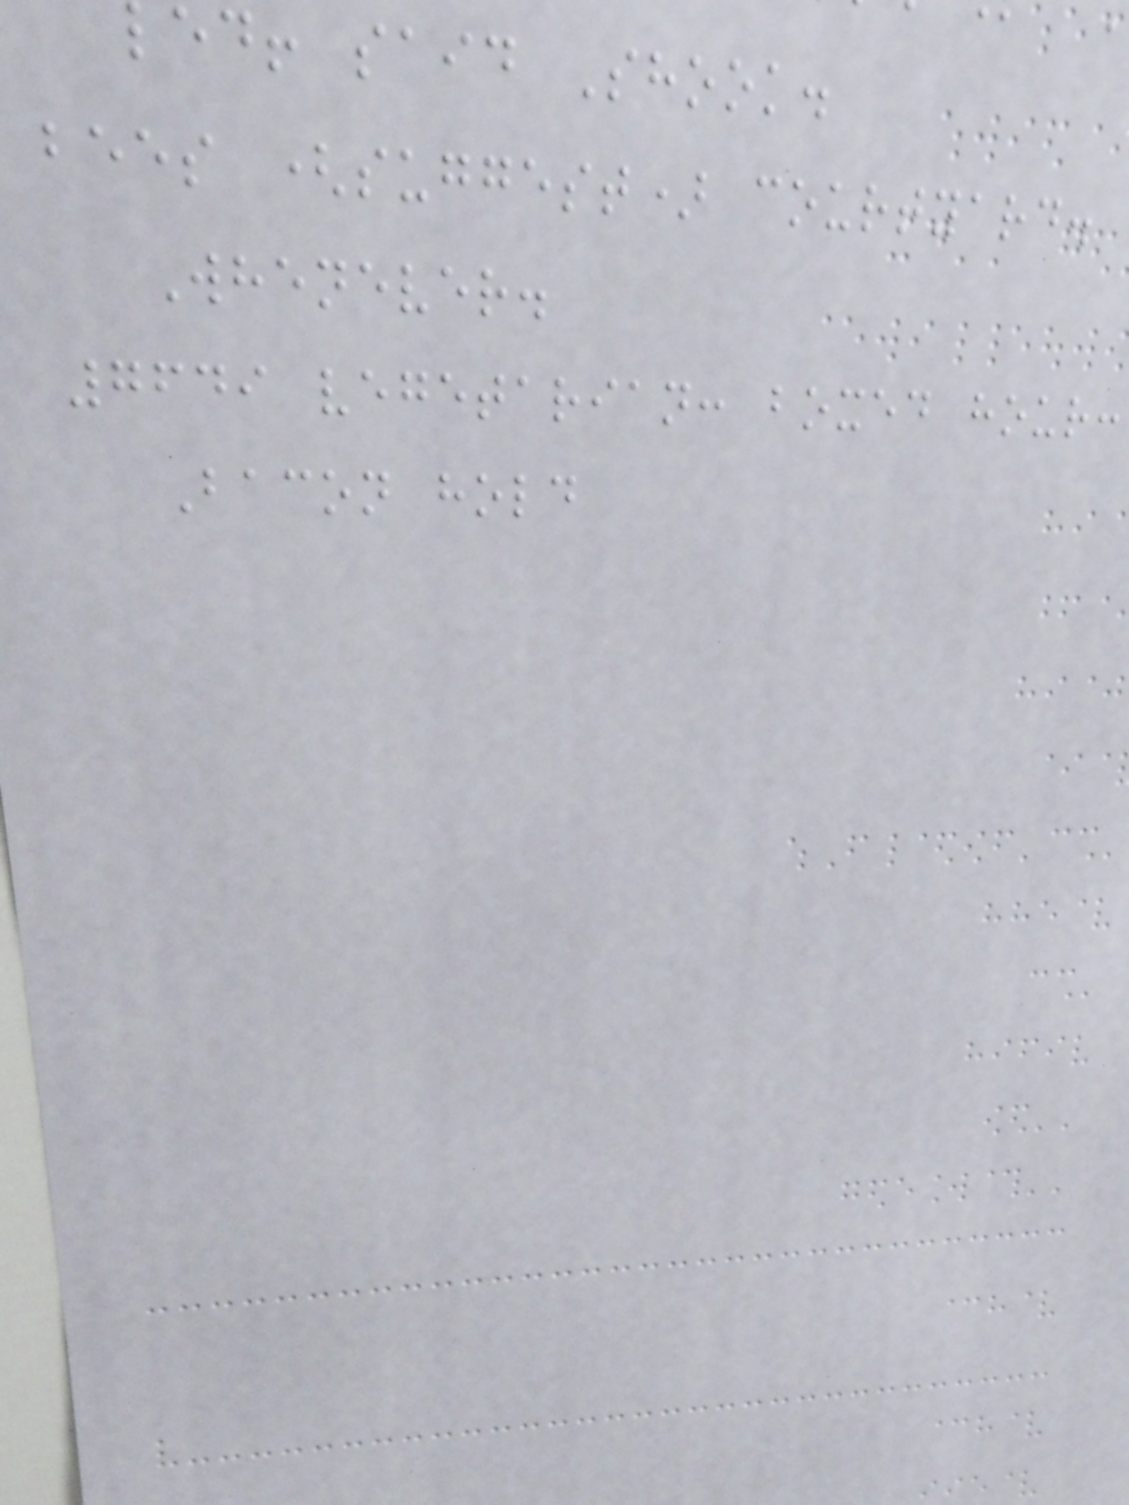ed! said Shook.
bees (suggest) courtyard.
Whenever.
7649 vegetarian: boxed hour:
Bacon hold
